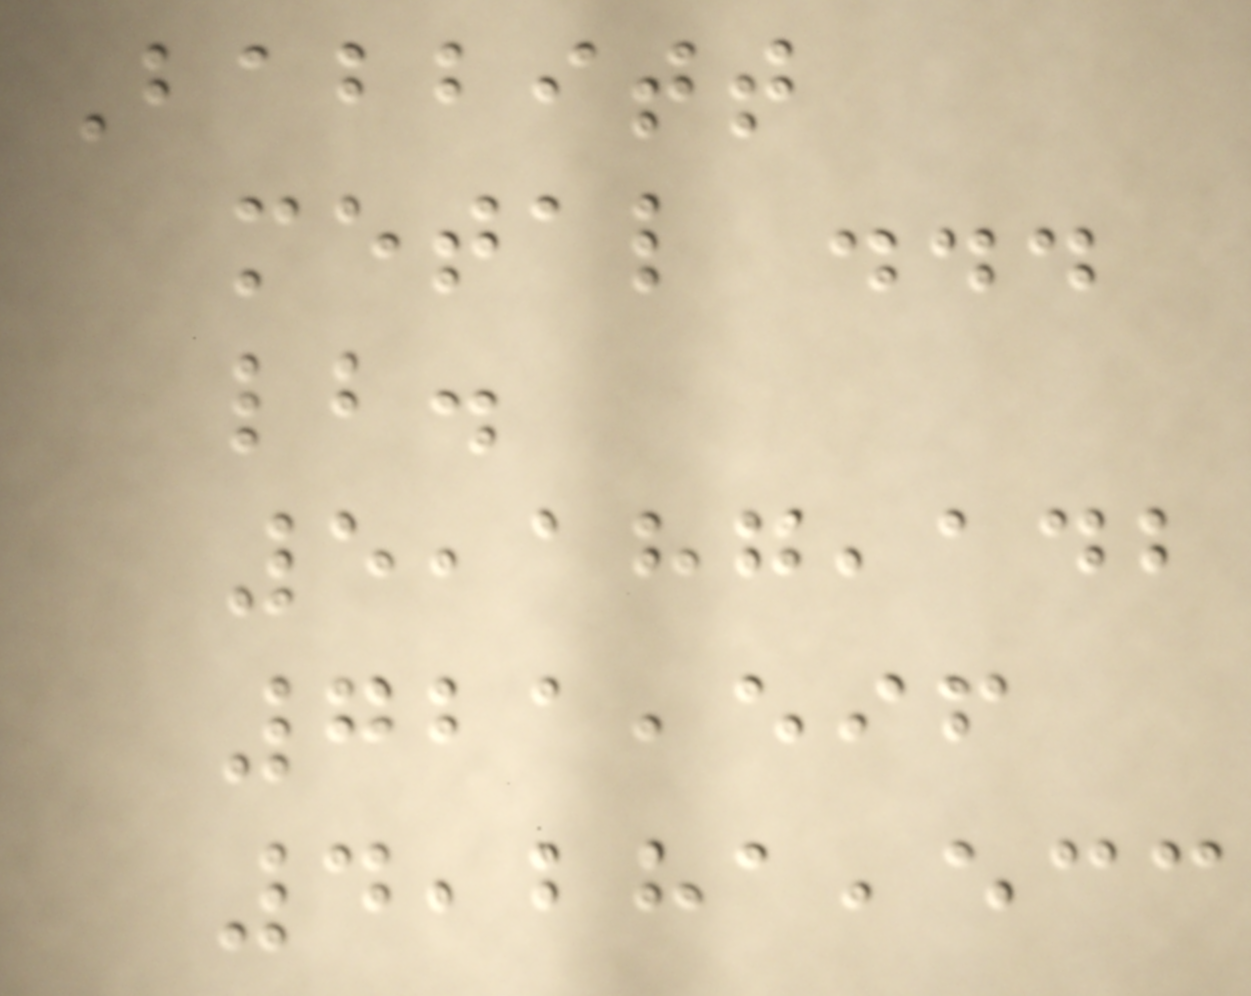Babbitt
metal ...
lb.
5,187,142
721,596
4,281,533
